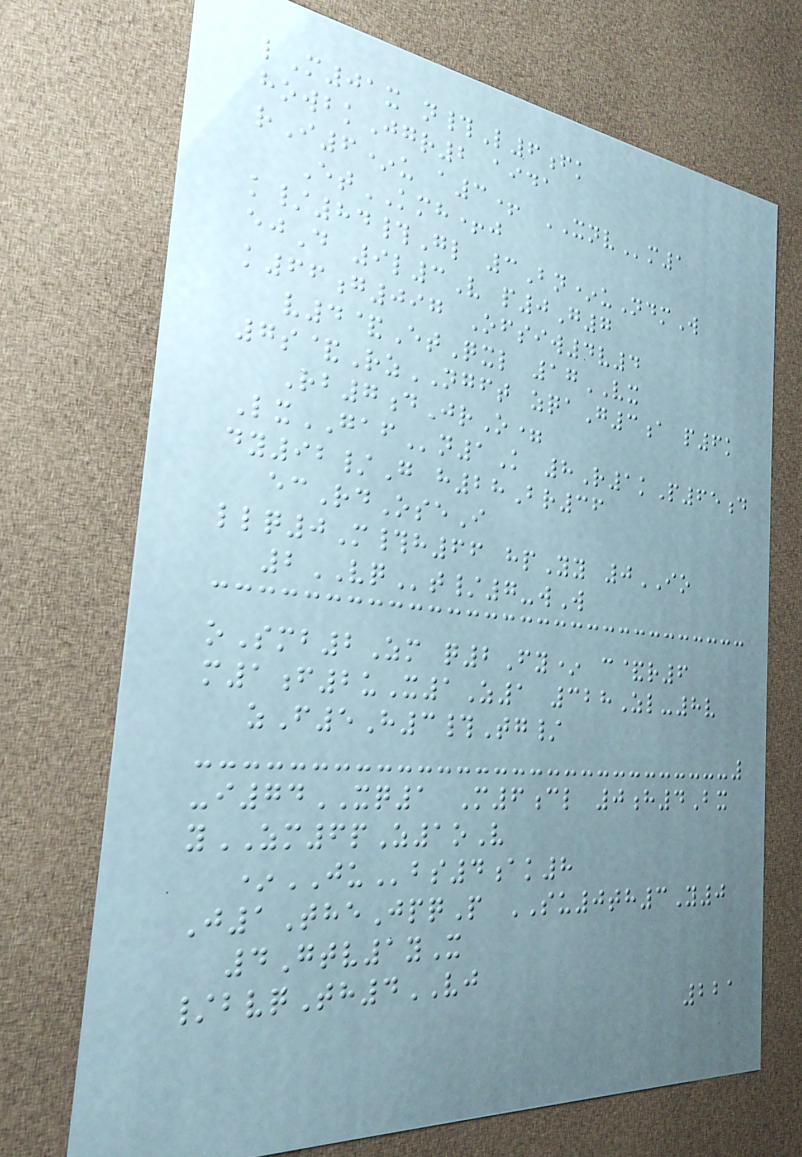lM01x n#L6fk
howbkJgr2 aida
rI6*u a3+ XNVm1
EtKMH+j
k/84#Gl 3Bn*uNdmW
ejD 9l3V p0G7
k66g097 Ofsiw4v4
v4&EtQxl 17VX
7s&RzNGFT zqaG3a p6k
Rb7dJrO=
LxGAFn1K 8R1kP65d
dy92/G h28Br36
ecRdOseI
llq0M#h66 hpYy 0IO
2VQt/7-wW
oSmb2Zm q2Fy* c&r6
m1f2uX1Z1 328Zl-8v
zF5H3#Tg/
-i74XQ1 M6cl 0h4Bx
yZM6pZ1oV
*JUbs4ak8
J1TheJpqP SU0th3Y0
4Gtv1yX
/bvqTh4VJ
221
